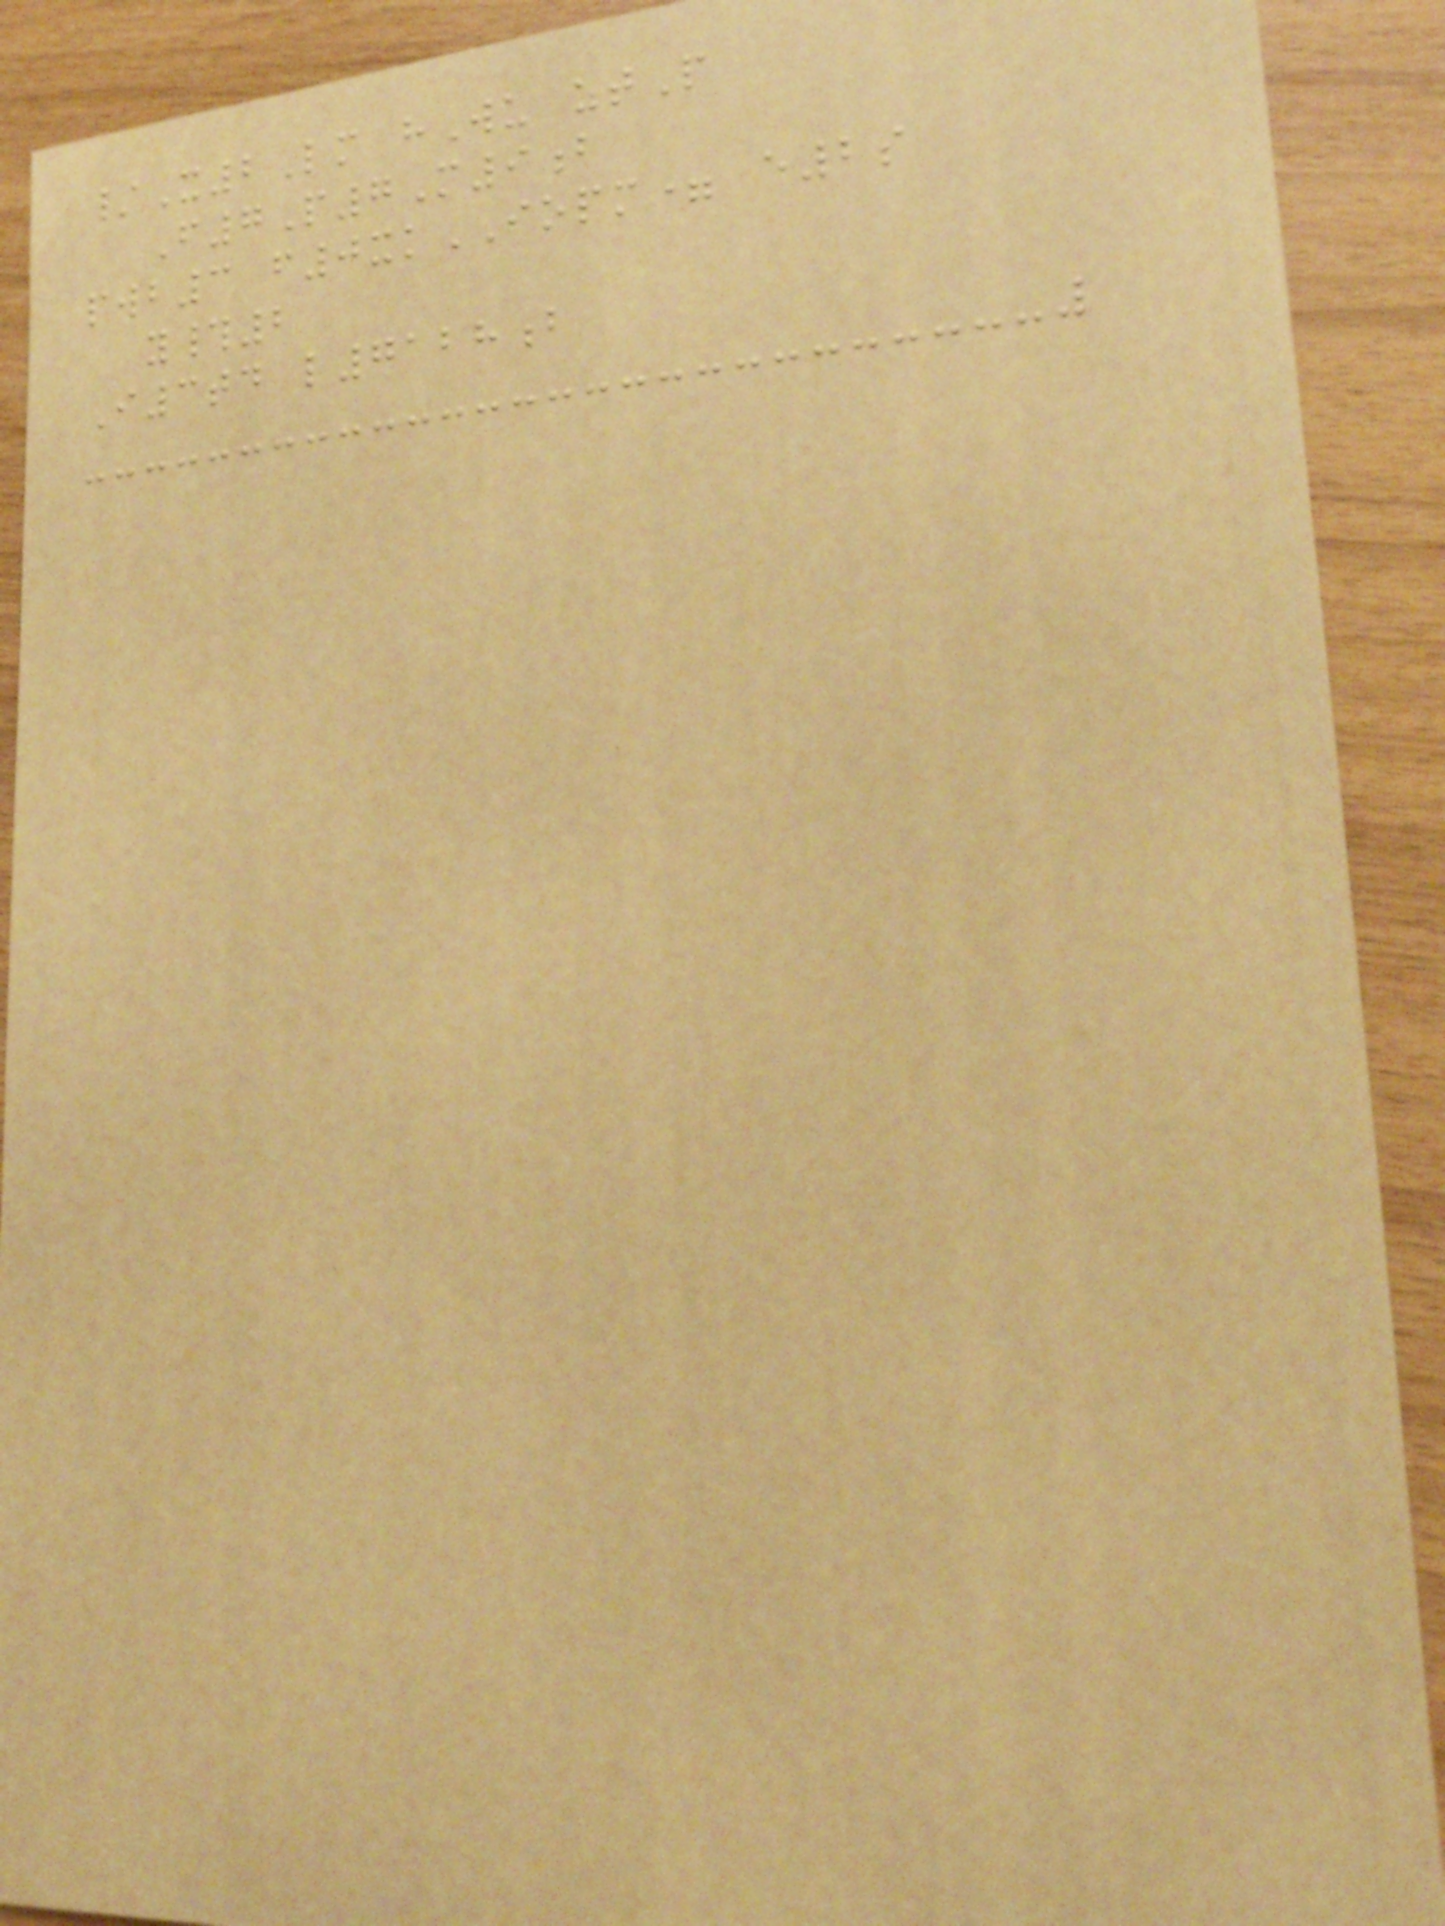/X2Lm hWu ztP
F7P7M9b
pwb3 f0xkIOPM= e2s
y#2
I3td l7128b
